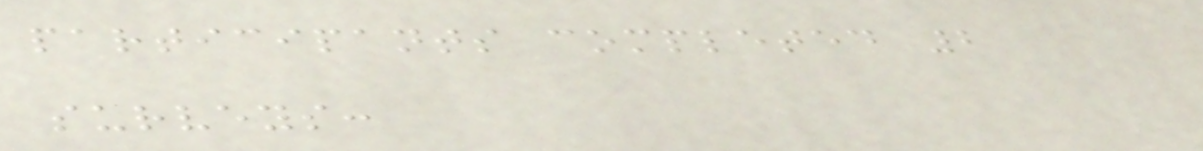participants completed 2
surveys:
